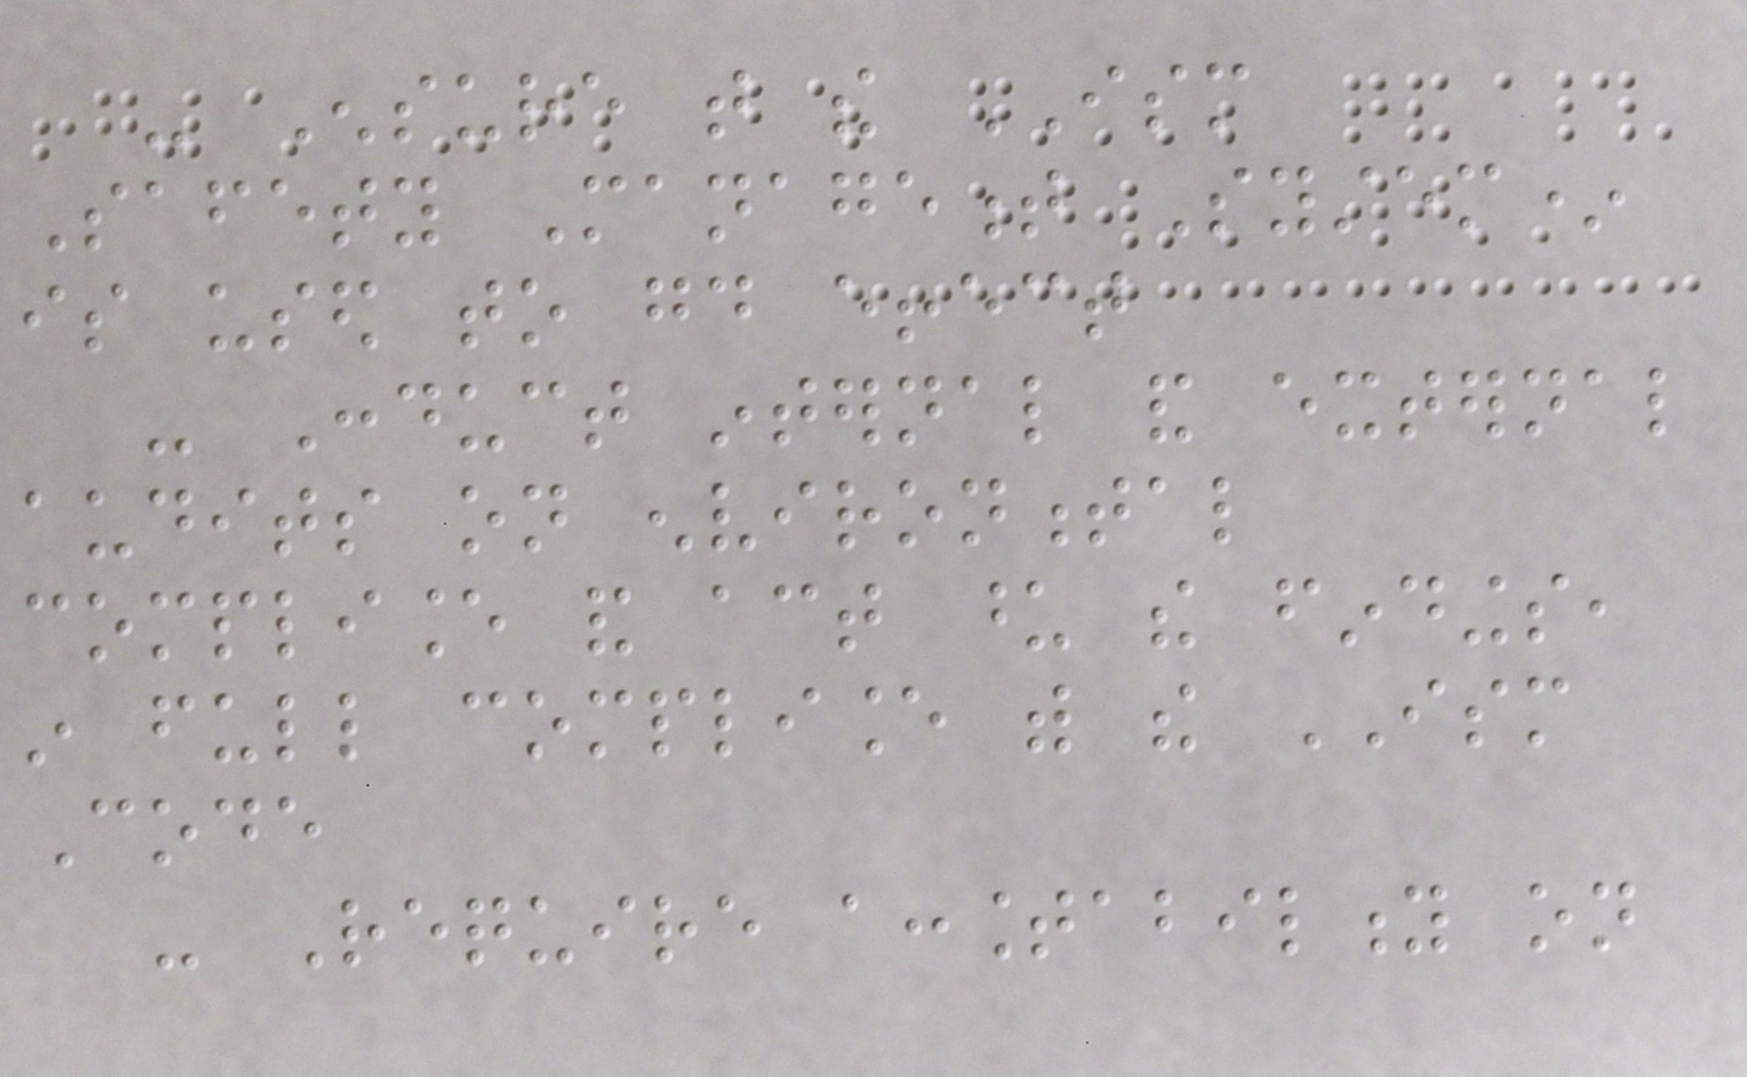- Ensure that the ISM
Safety Management System*
is used to good effect
- Conduct internal and external
audits on environmental
compliance and act upon the findings,
in full compliance with the ISM
Code
- Require accountability on
